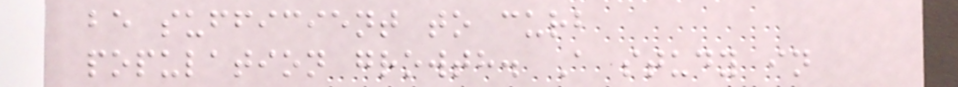be sufficient to curb
population growth. A study in
